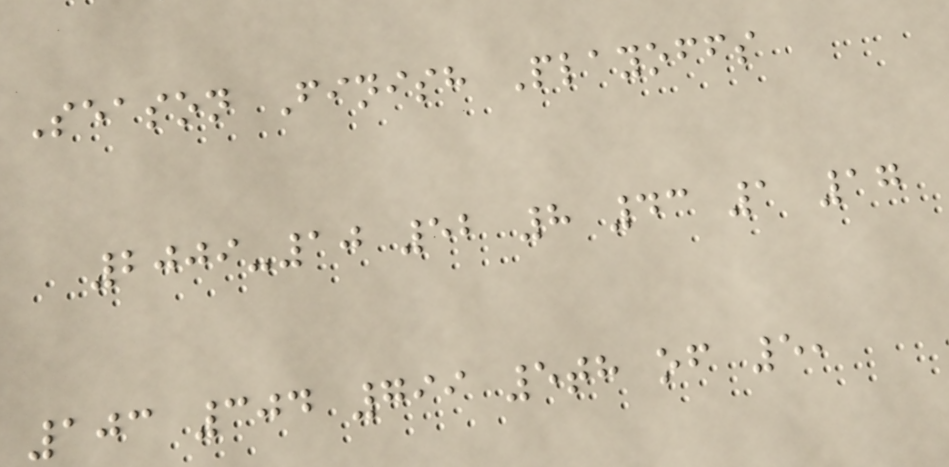Season Finish Playoffs
2009-10 52 8 43 1 17
103 304 799 5th of 5,
